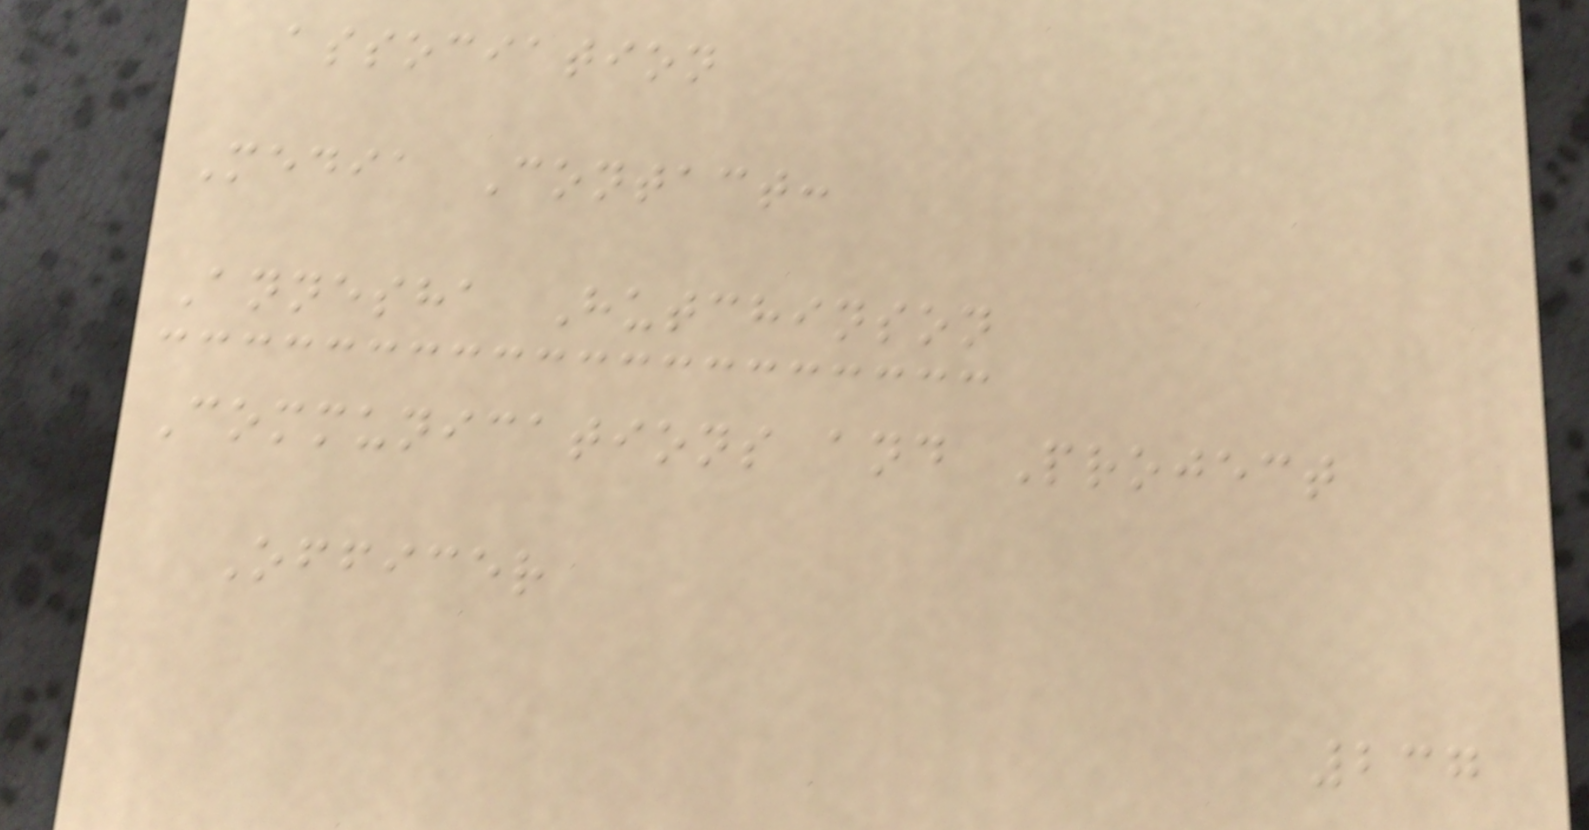association
Media Contact:
Annesha Hutchinson
Communications and Project
Officer
237
